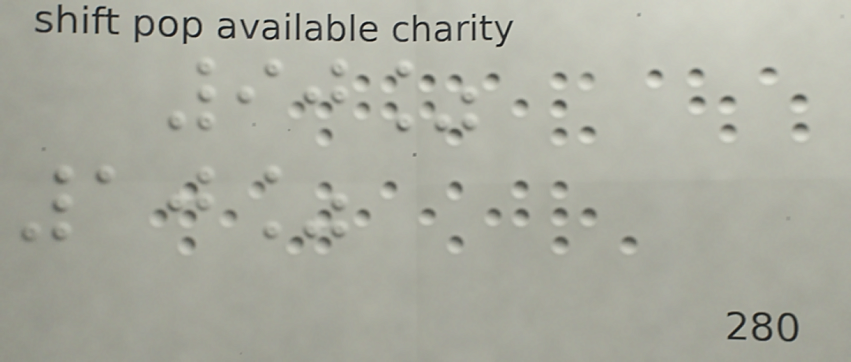90%
10%
